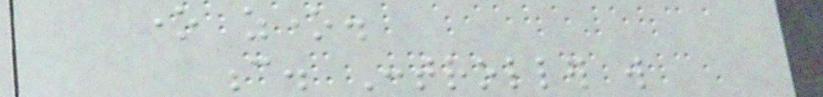one zone.
c. Controller will
